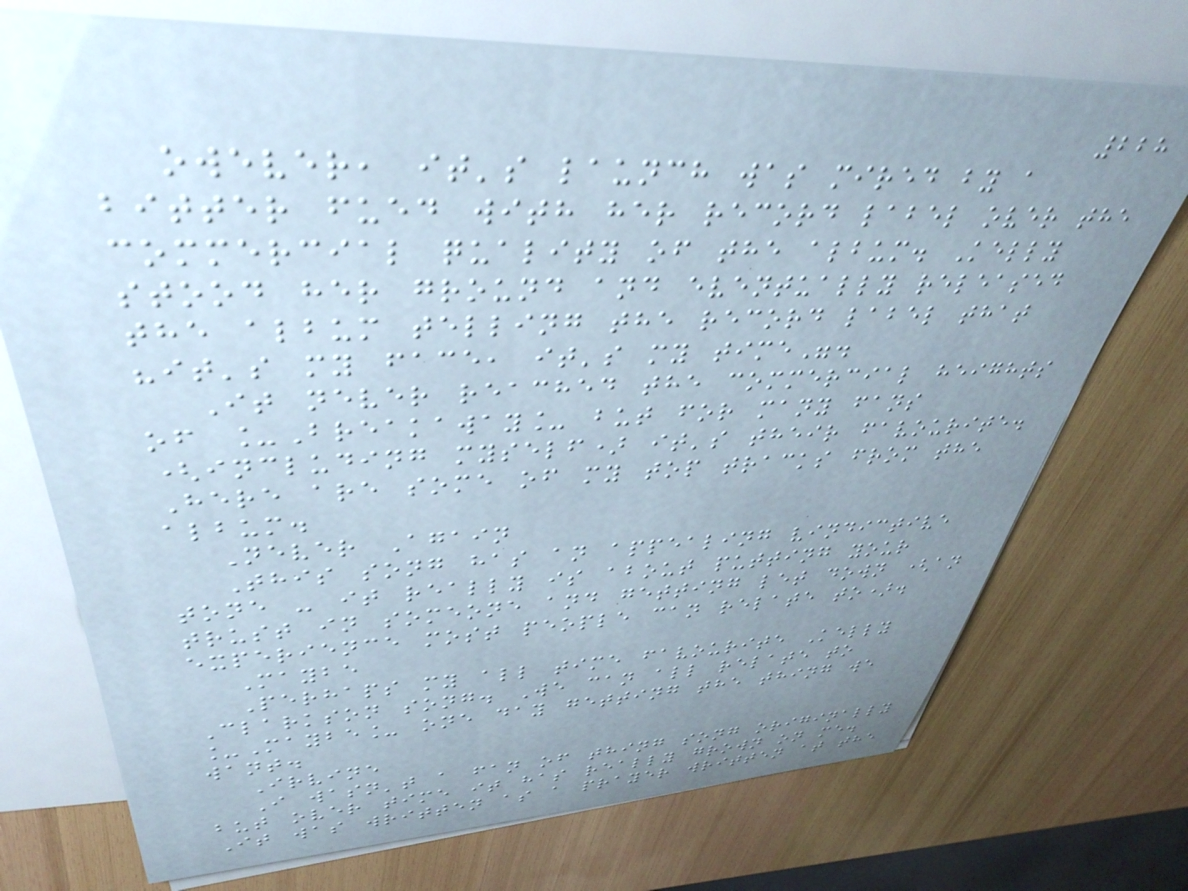228
owever, it's launch was mired by a
bitter fued with her record label over the
commercial quality of the album. Kelly
stood her ground and eventually released
the album telling the record label that
"it's my face, it's my time".
It never reached the commercial heights
of _Breakaway_ but for many fans
(including myself) it's their favourite.
Here are some of my top tracks from the
album.
Never Again
This song has an appealing vindictive
tone - it really is about putting your
trust in someone and getting let down (an
experience most people can relate to).
Maybe
Perhaps my all time favourite Kelly
Clarkson song. We can all relate to
_Maybe_ one day getting the thing we
want.
Irvine
I wasn't a fan of thing song originally
but over time it has really grown on me.
It was written as a prayer written at the
